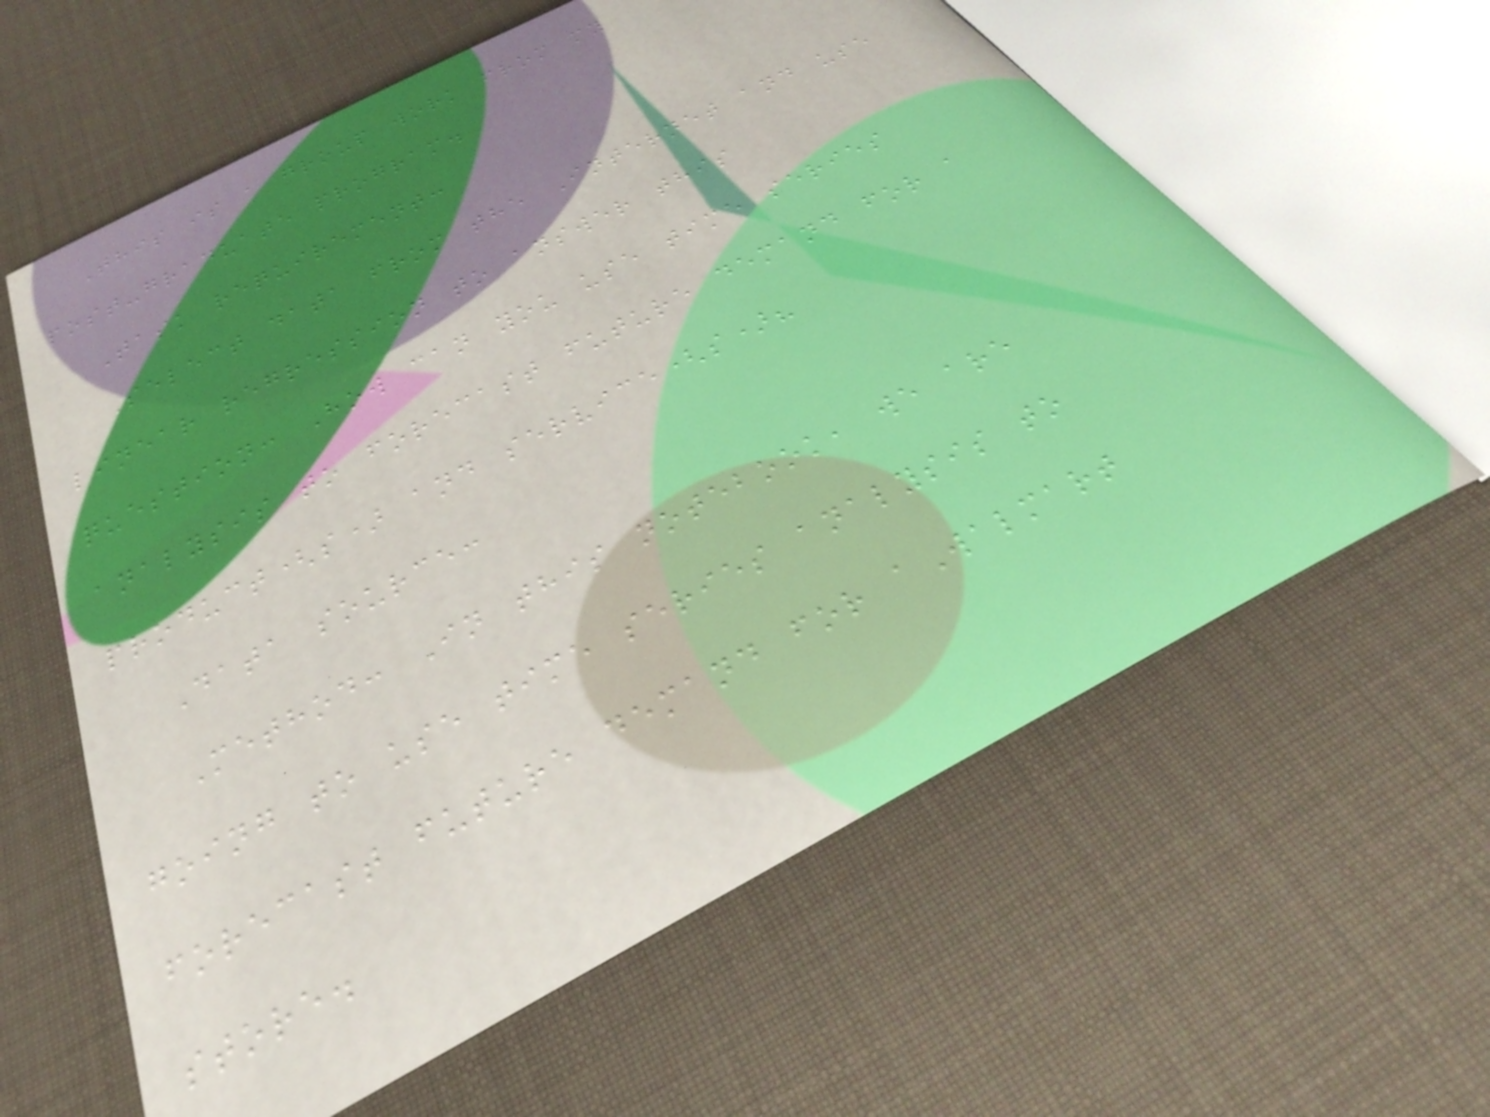This is a group work from my
post-graduate program.
Task requirement:
Select data from the Internet and use
linear regression to answer this
question: How can you use time series
analysis to forecast future demand for a
product(s) and service(s)?
Data source:
Method: In this notebook, we are
going to use time series analysis to
forecast future demand for aWalmart
store.
